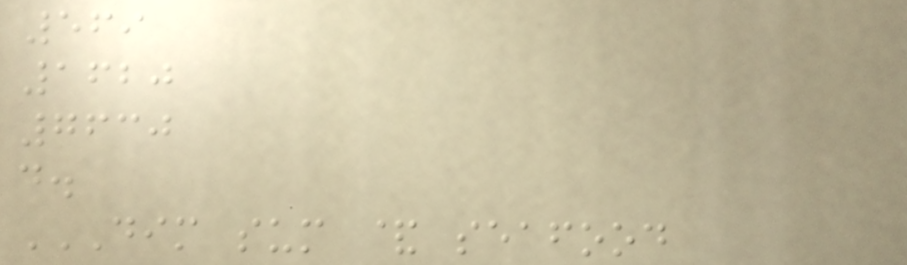569
1620
7630
d.
DIM SUM & SEAFOOD
